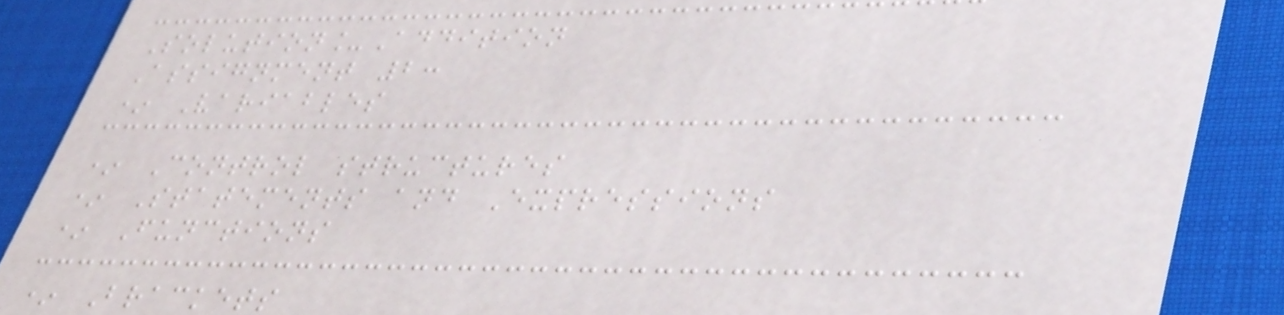Solution_Addition
Assignment 2:
* Variables
* Control structures
* Statements and Expressions
* Functions
* Brackets
